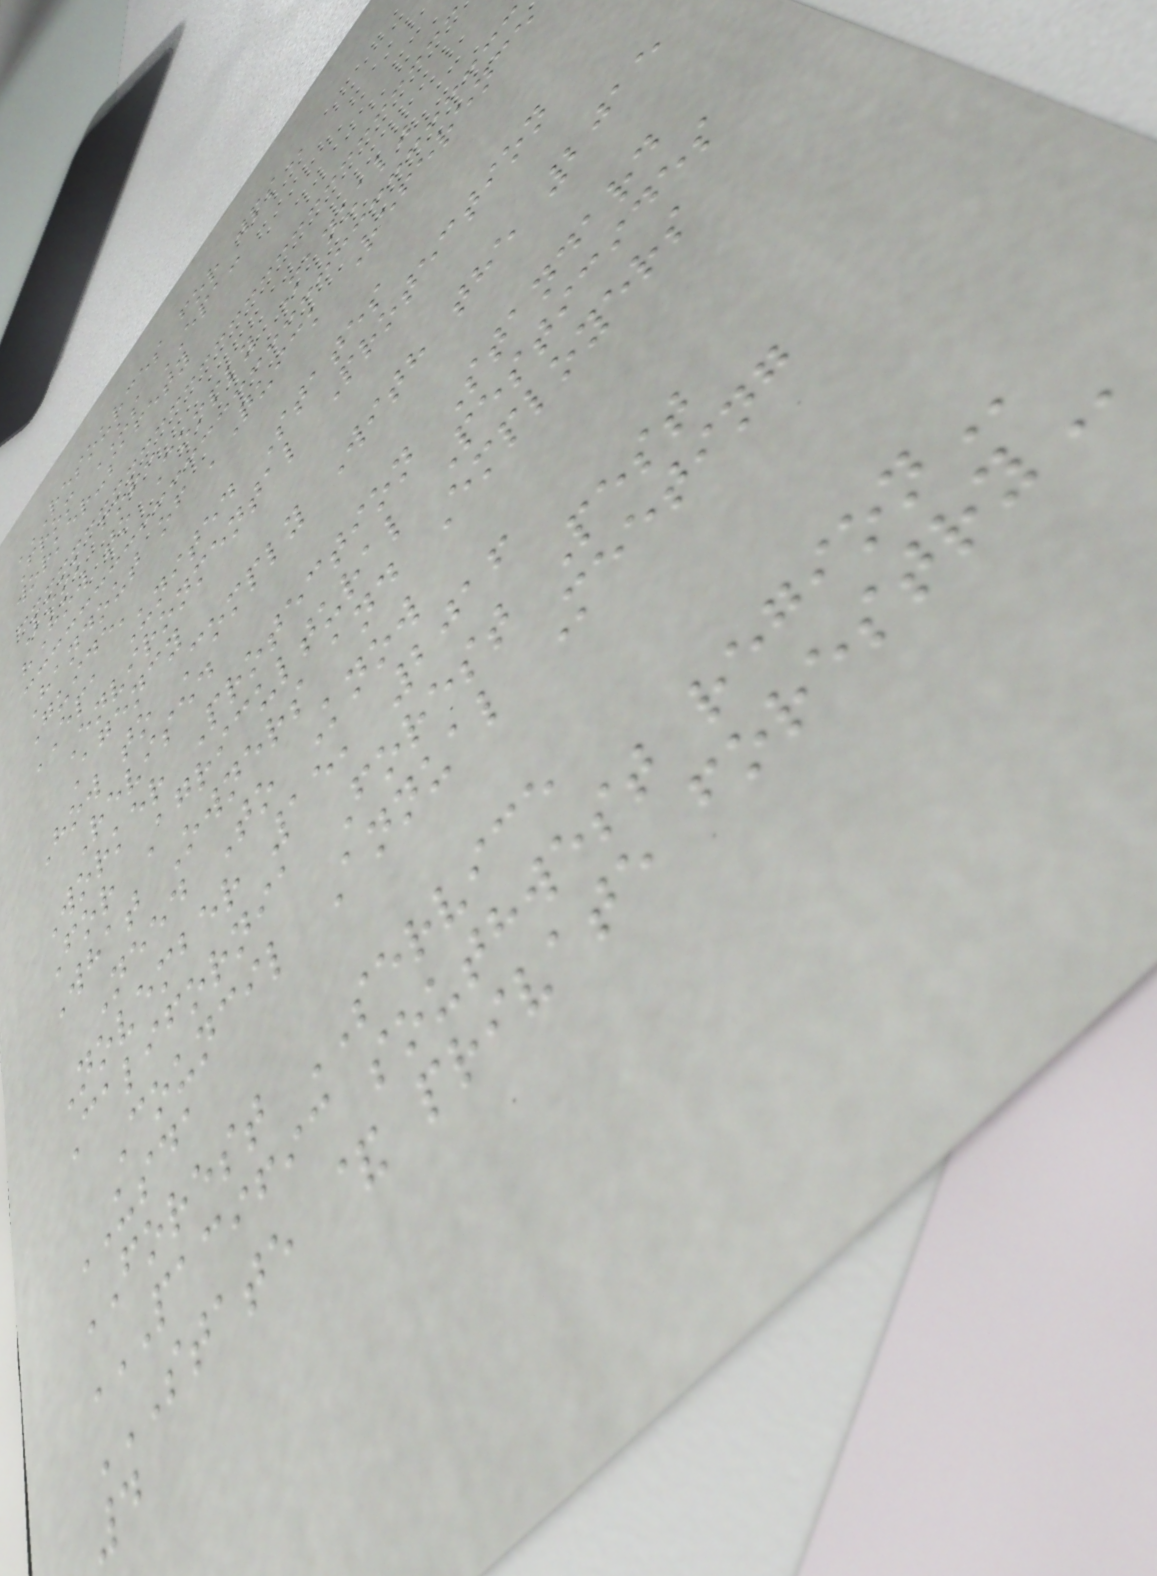RESOURCES FOR WPS
From US EPA:
worker-safety
Look for:
"How to Comply Manual"
Handout of 'Quick Reference
Guide'
EPA United States
Environmental Protection
Agency
How to Comply With the 2015
Revised
Worker Protection Standard
For Agricultural Pesticides
What Owners and Employers
Need To Know
November 15, 2016
California Forest Pest
Council Annual Meeting
USDA
FOREST SERVICE
PACIFIC SOUTHWEST REGION
STATE & PRIVATE FORESTRY
4
